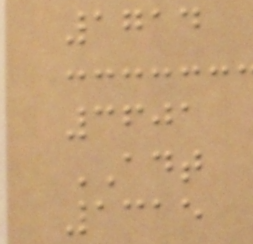1714
3601
ADT
1315
